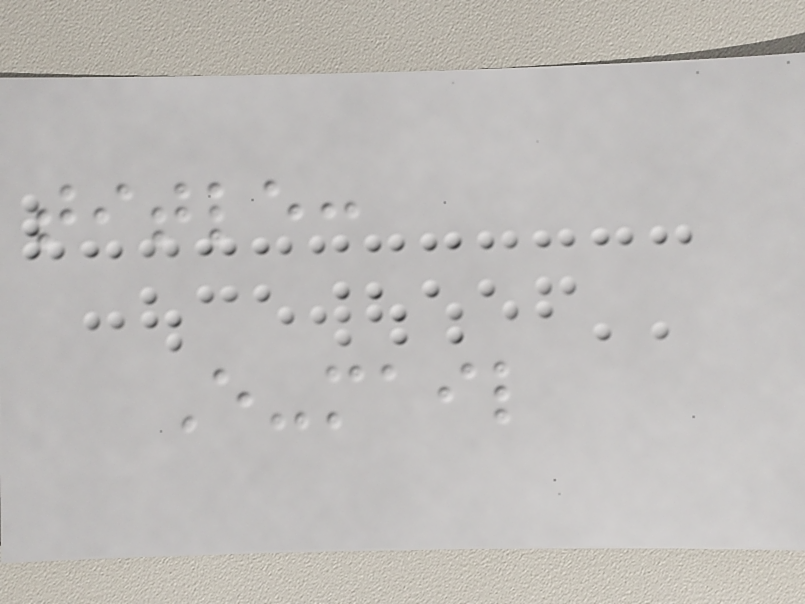title:
E-mail
